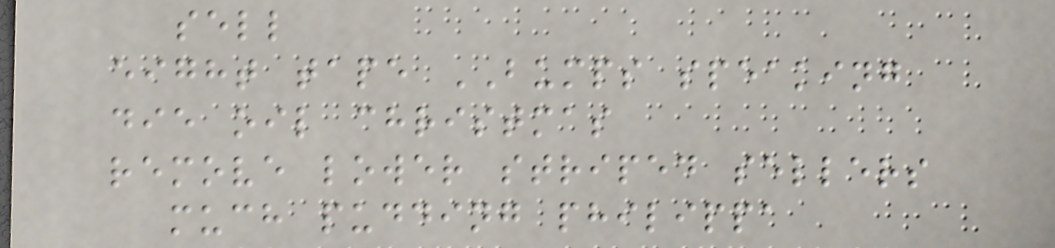sell
eight tape BUMPS speaking
die oil christmas
remove lower striped sellers
much pudding philippa
